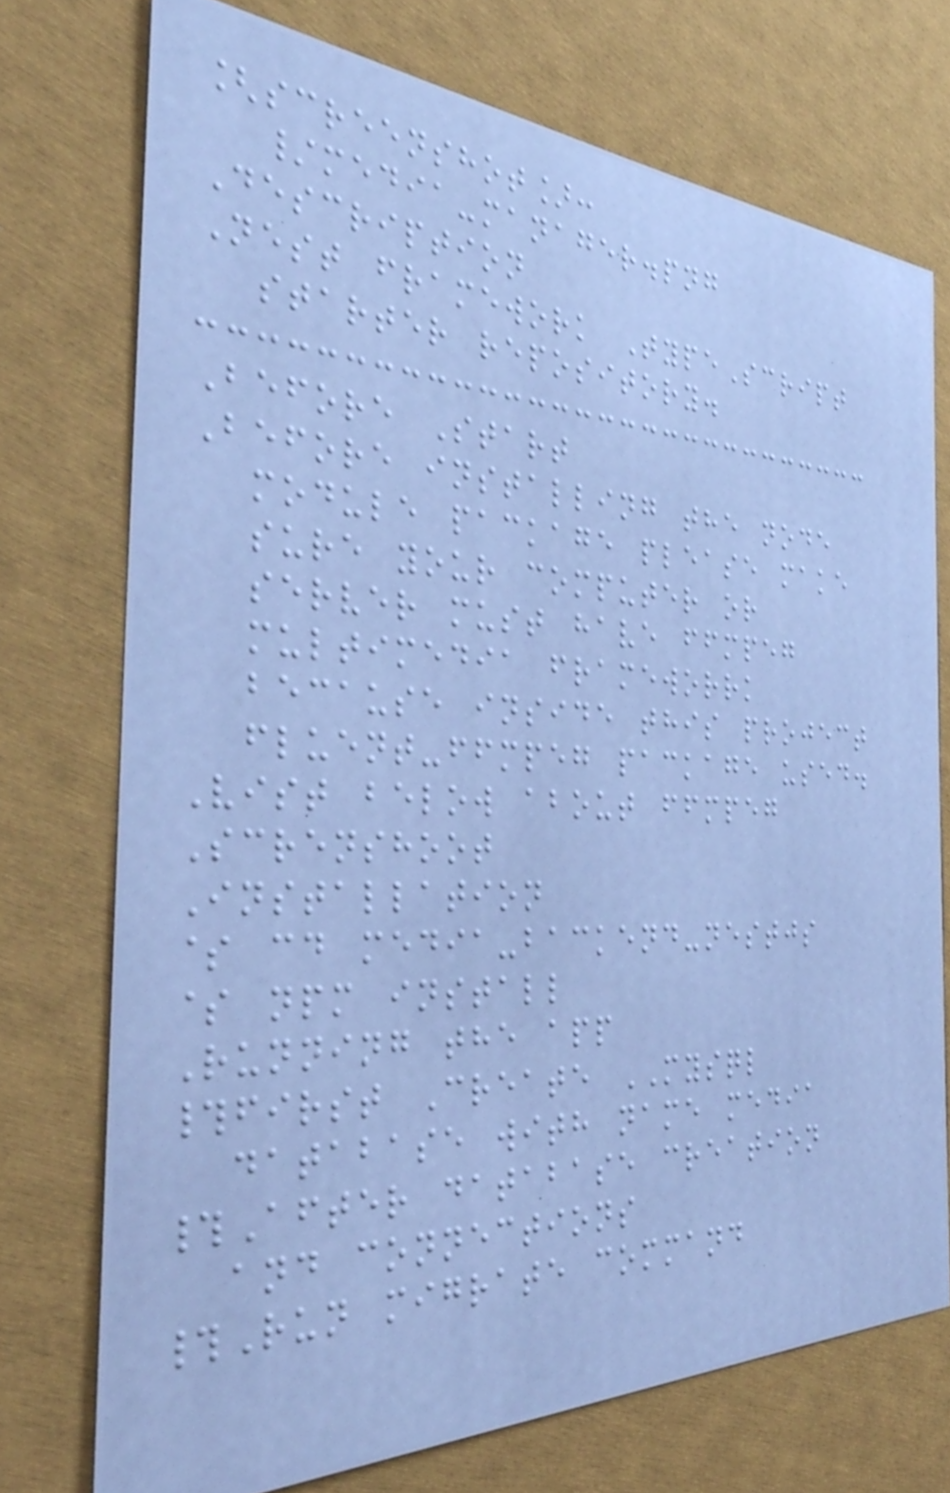[screenshot]:
/media-manager.png
Description
Nest framework TypeScript
starter repository.
Before Start
Before installing the node
module package please make
sure your computer or
server must have ffmpeg
multimedia frameworrk
because inside this project
fluent-ffmpeg package used.
Vist below about ffmpeg
Screnshoot
Installation
$ cd media-backend-nestjs
$ npm install
Running the app
#first Create MYSQL
database with name media
#After database creation
and connections
#Run migrate command
